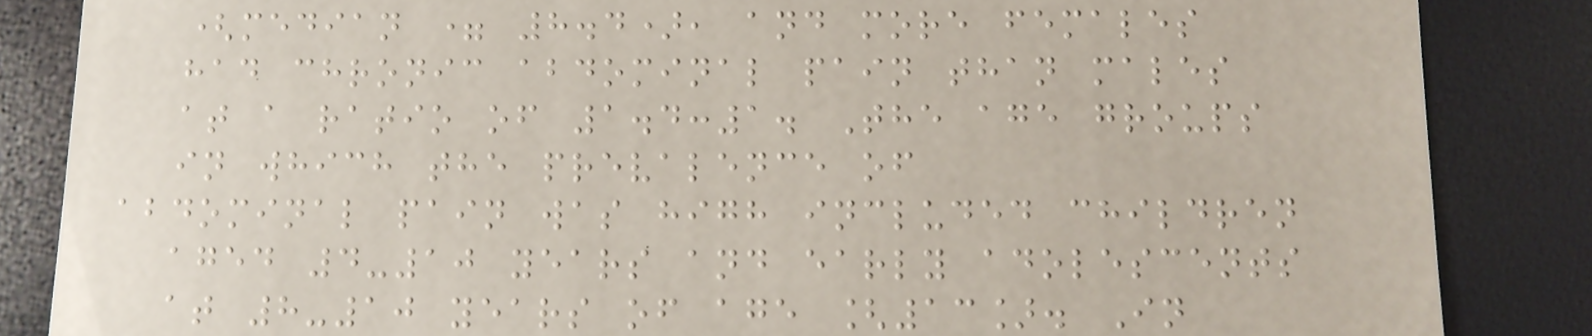(median = 8.4), and more females
had chronic abdominal pain than males
at a ratio of 1.4:1. The age groups
in which the prevalence of
abdominal pain was high included children
aged 4-10 years and early adolescents
at 8-10 years of age [13]. In
